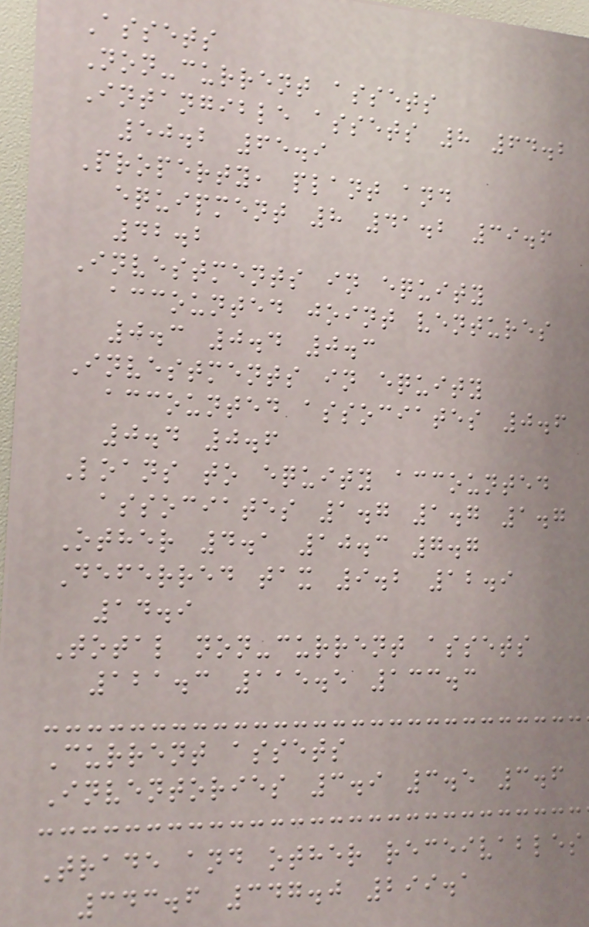Assets
Non-current assets
Intangible assets 8 64.2
50.2 65.9
Property, plant and
equipment 8 41.2 39.6
42.2
Investments in equity
accounted joint ventures
0.3 0.4 0.3
Investments in equity
accounted associates 0.6
0.4 0.6
Loans to equity accounted
associates 1.7 1.7 1.7
Other 4.1 10.3 7.7
Deferred tax 9.2 12.9
14.9
Total non-current assets
121.3 115.5 133.3
Current assets
Inventories 3.9 3.5 3.6
Trade and other receivables
343.6 347.0 299.1
